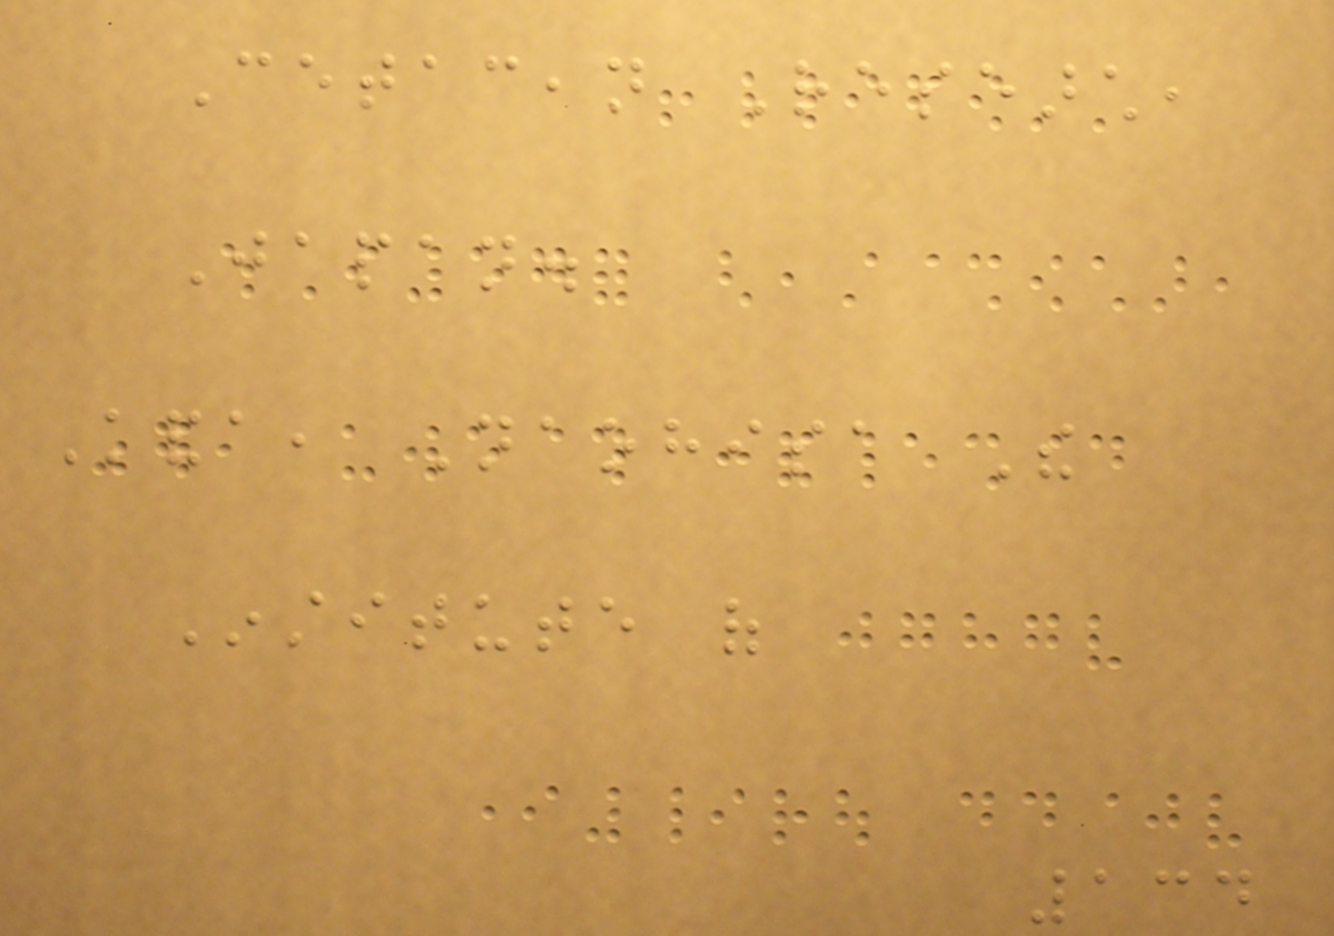Cetacean Research,
Japan.
Kanda, Naohisa The
Institute of
134
